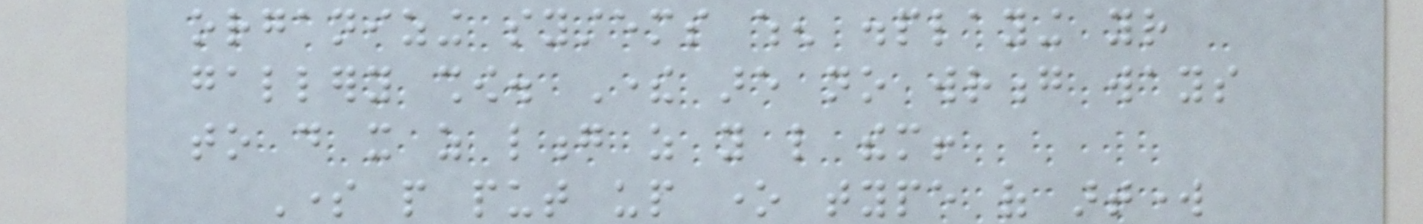organizing systems when displaying your
gallery show. There are no wrong ways
to do it as long as you like them!
Some people put up one type of artwork
